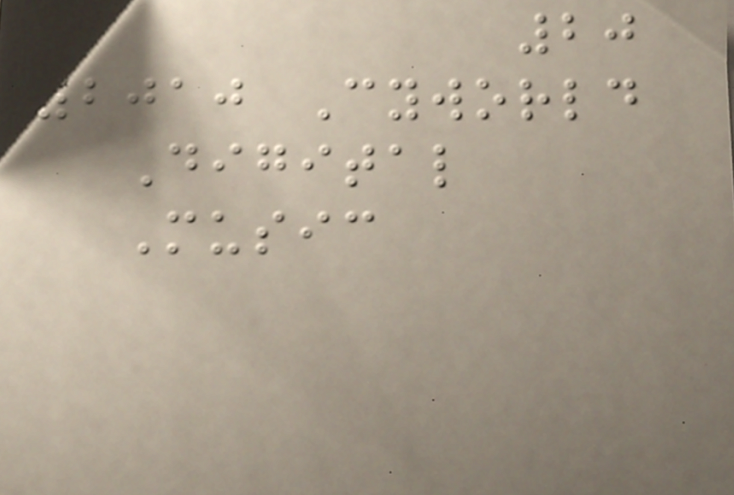20
2010 Cyworld
Digital
Music
